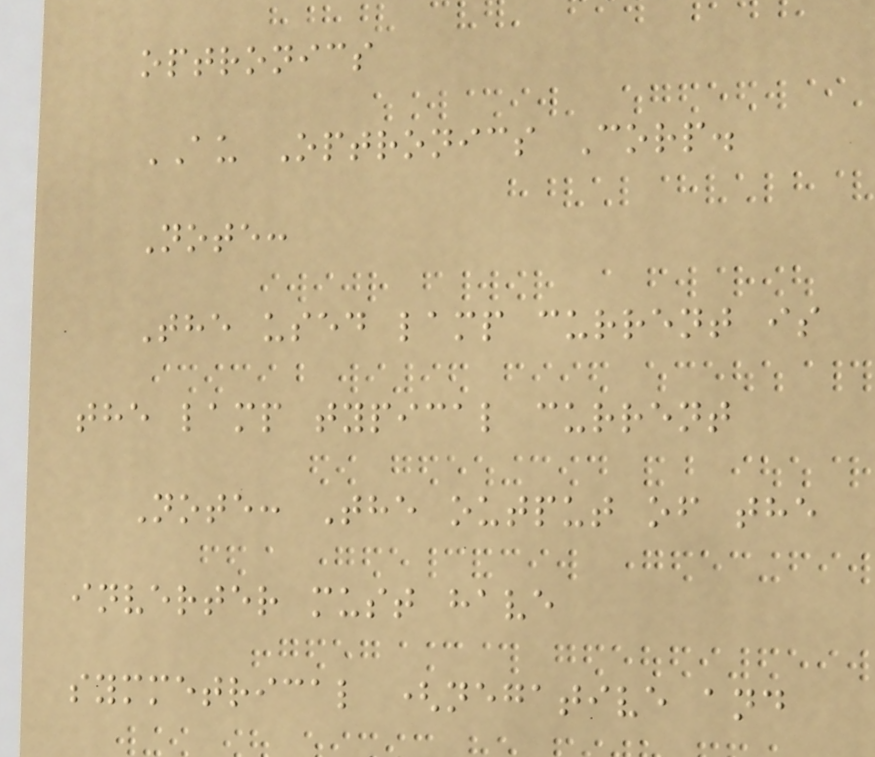optronics
AU Optronics Corp.
Note:
The used lamp current is
the lamp typical current
Note: The output of the
inverter must have
symmetrical (negative and
